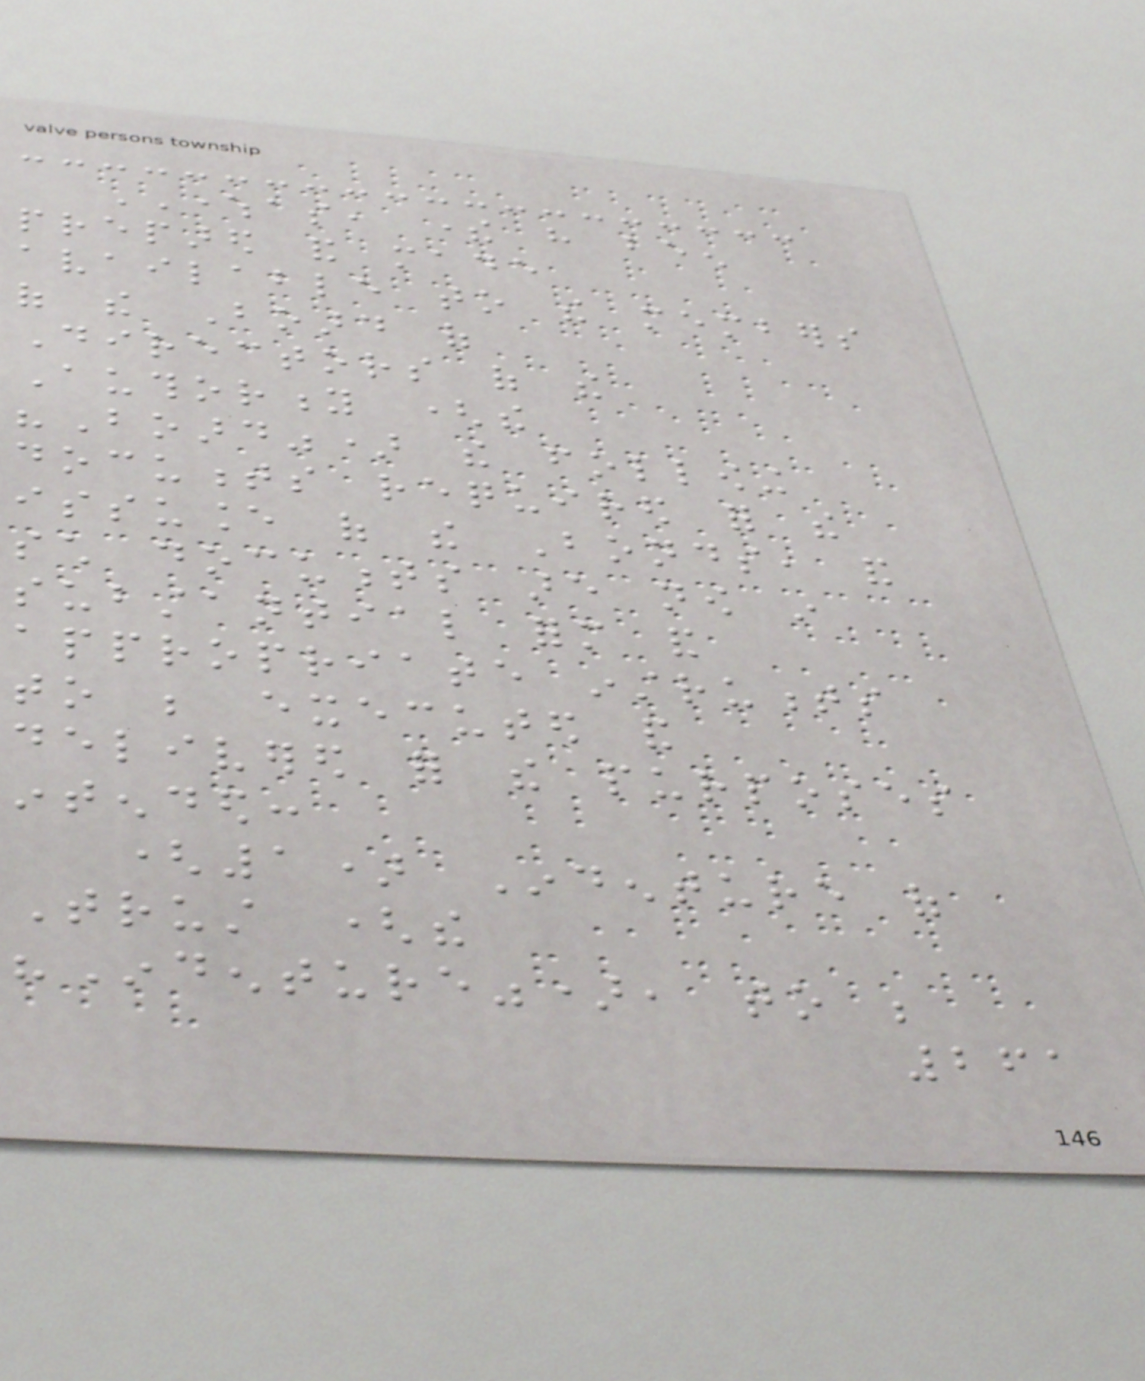WHEREAS, there have been
prepared and made
available to the members
of the Board of
Directors of the
Authority (the
"Board") the following
documents required for the
issuance of the Bonds, and
such documents are now in
substantial form and
appropriate instruments
to be executed and
delivered for the purposes
intended:
(1) Indenture of
Trust (the
"Indenture"), to be
261
